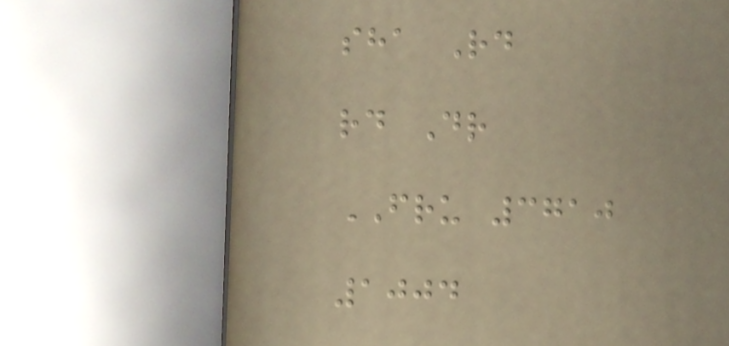sha Rd
rd Dr
FRU 3710
1004
